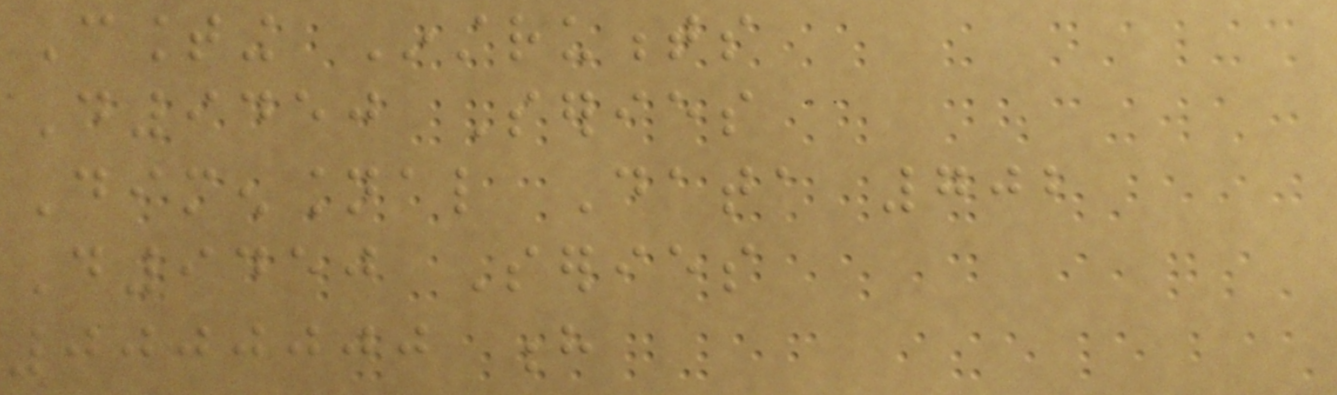Counting Instruments
D9450 Series
Dimensional Data 702
D9450 Series
0000000 h
